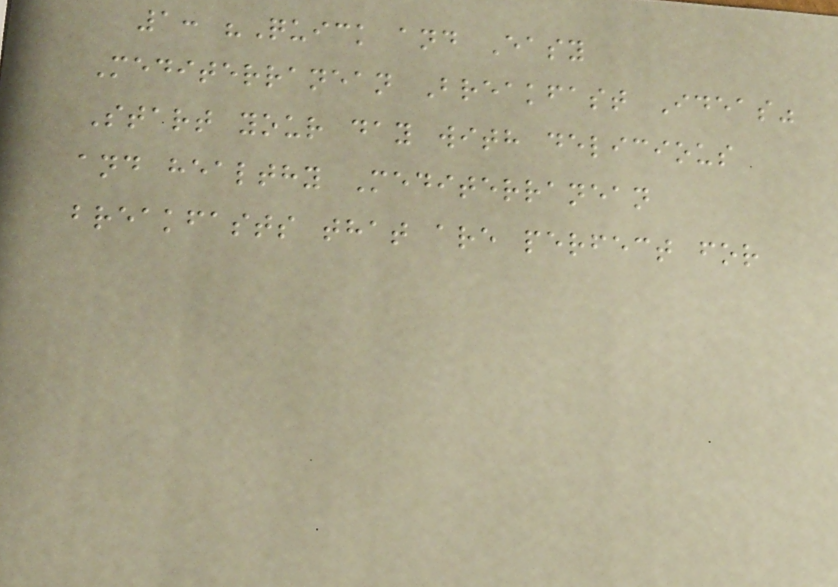1: "Quick and Easy
Mediterranean Breakfast Ideas"
Start your day with delicious
and healthy Mediterranean
breakfasts that are perfect for
